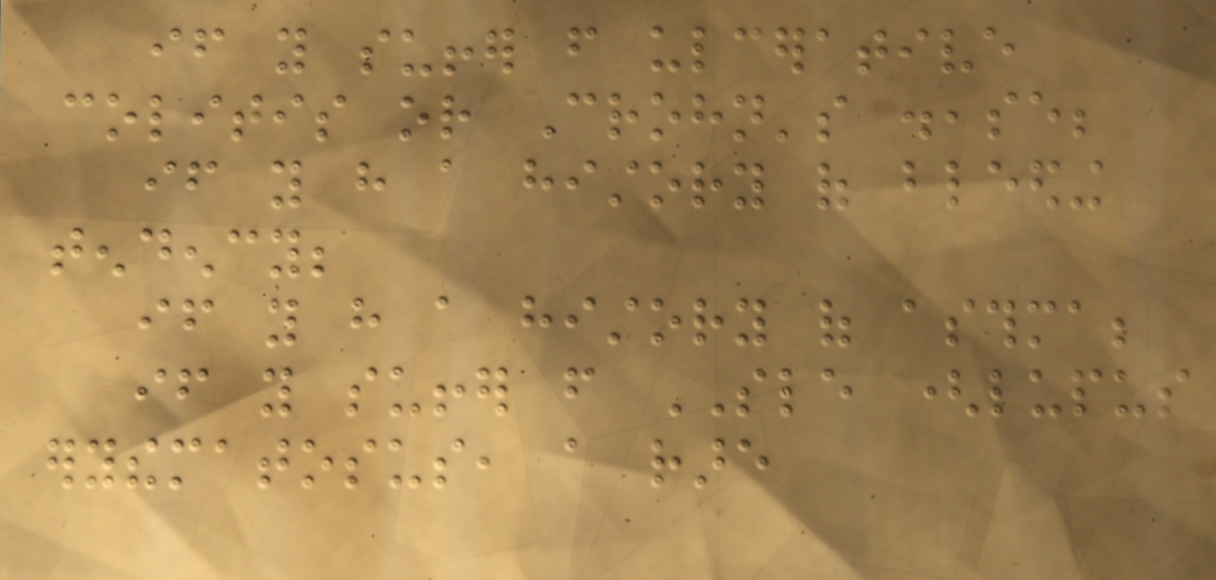if you suffer from ulcerative
colitis or Crohn's disease;
if you have a history of bleeding
tendency;
if you have a history of asthma;
if you suffer from SLE (lupus
erythematosus, a rare
